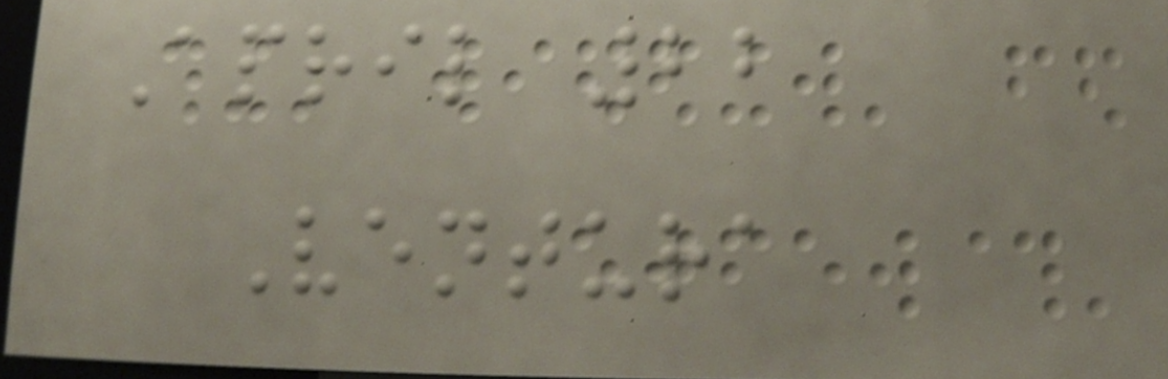April 22
Ventura
